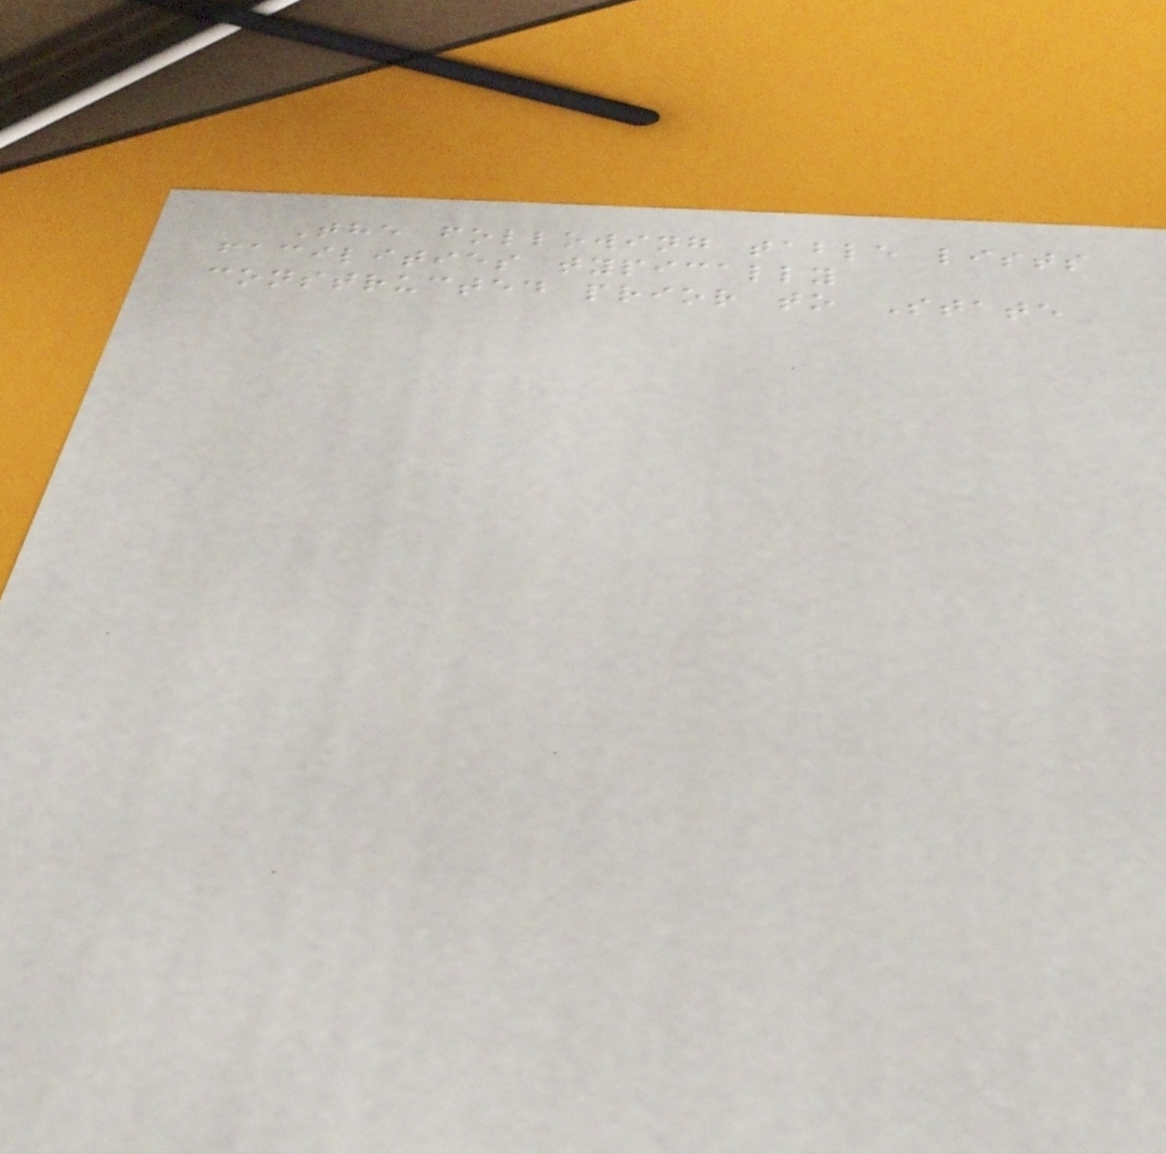The following table lists
facilities typically
constructed prior to State
